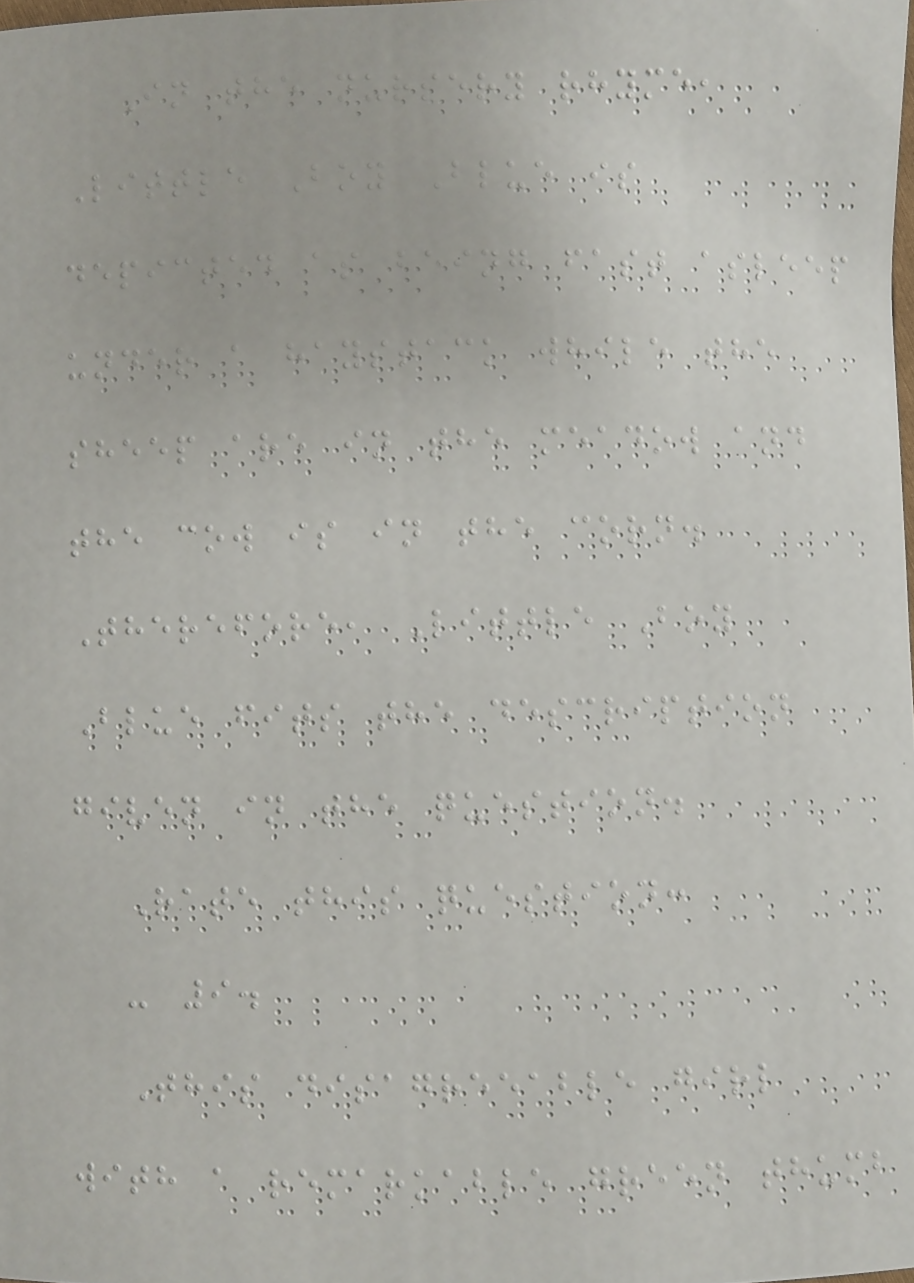In the nursery rhyme,
Little Boy Blue is
depicted as being fast asleep
under a haystack while the
sheep are in the meadow and
the cow is in the corn.
Therefore, Little Boy
Blue fits the description
given in the question.
Rate this question:
- 9.
This disagreeable girl
with a remarkable green thumb
